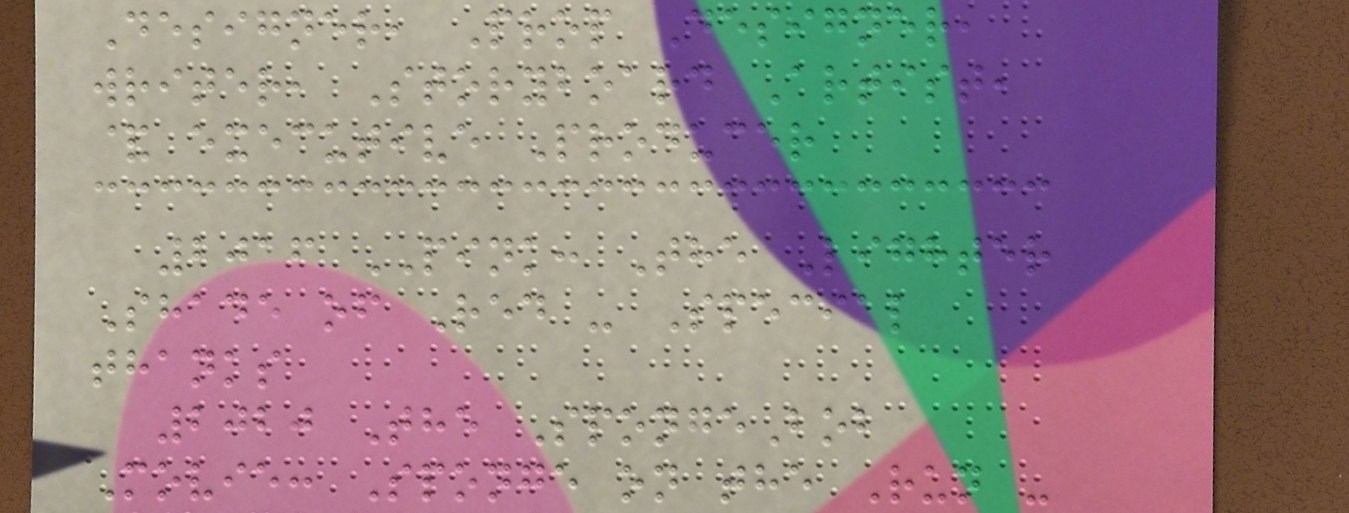Designer, Prop Designer,
writer, Storyboard Artist,
& executive Producer
2016 PINK: The Lighter
Shade of Red - Special
thanks
2020 The SpongeBob
Movie: Sponge on the Run -
